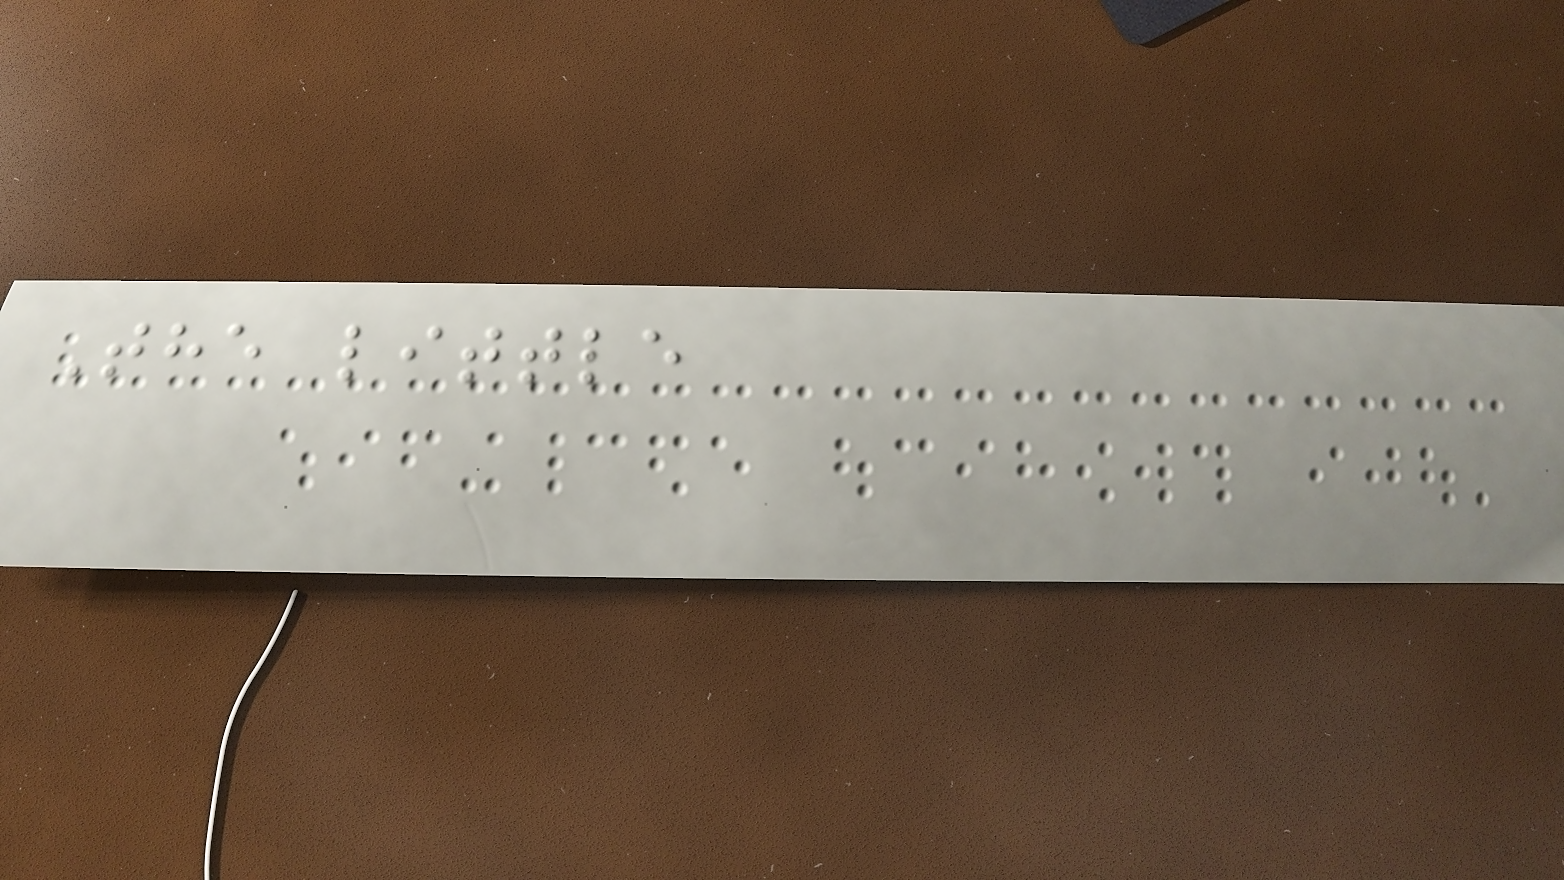The little
